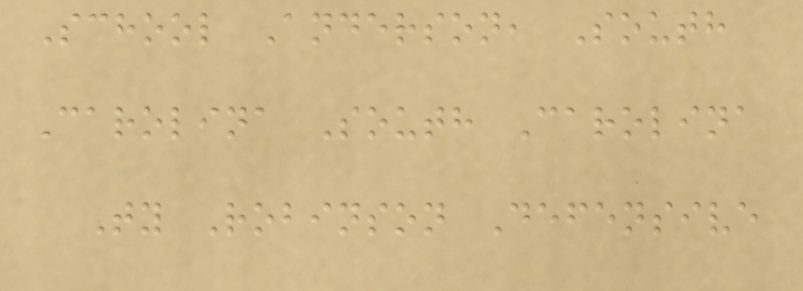School Anderson, South
Carolina South Carolina
Ty Robinson Defensive
